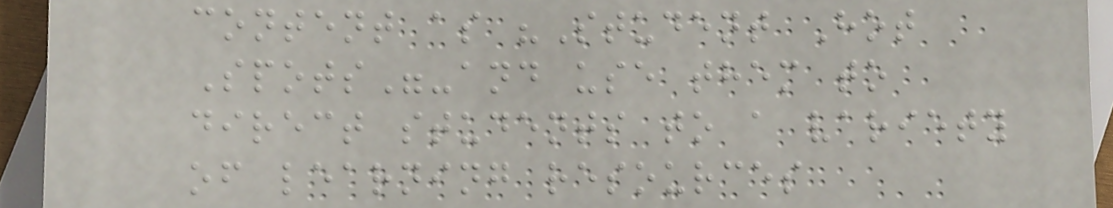content as "Student Hot
Spots"-and use them to
direct students to a variety
of learning resources
